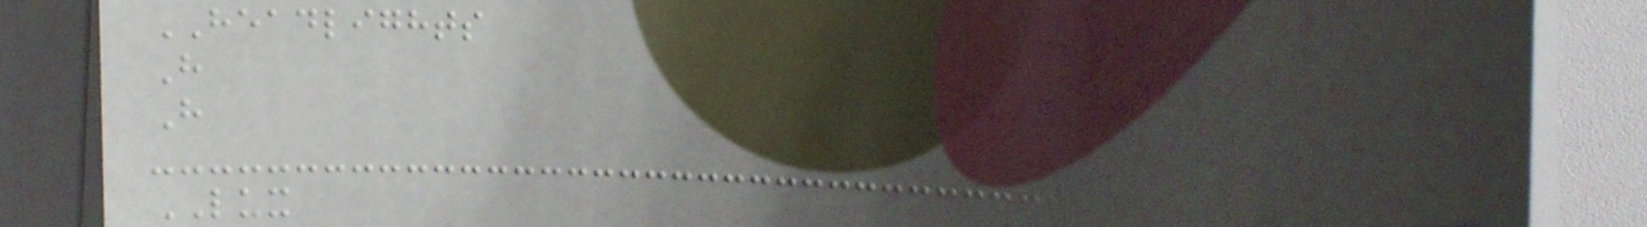HEADLIGHTS
H
H
LUX
